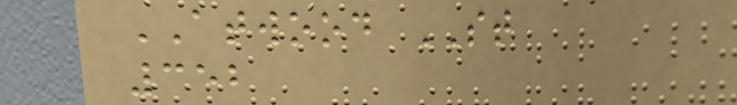ATWOOD ST
352
